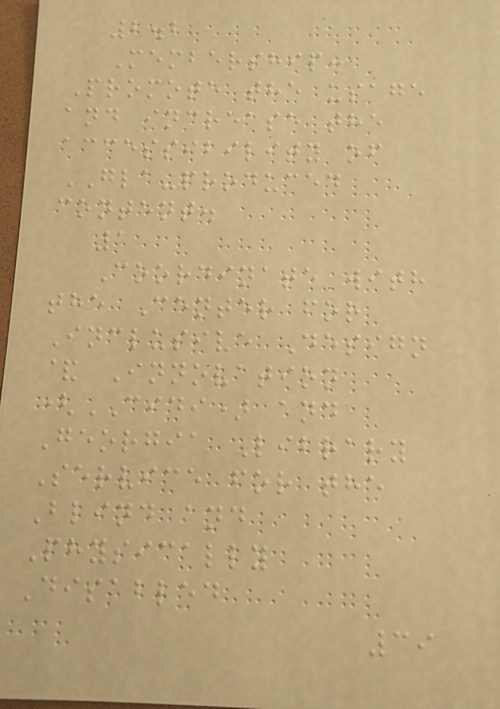2.2
Membership:
Promote the usage
and increase the
accessibility of
GLA-produced
content.
1
Coordinate with
the Center for
Inclusive Design
& Innovation
(CIDI) and
Georgia Library
Service for the
Blind and
Physically
Disabled
39
